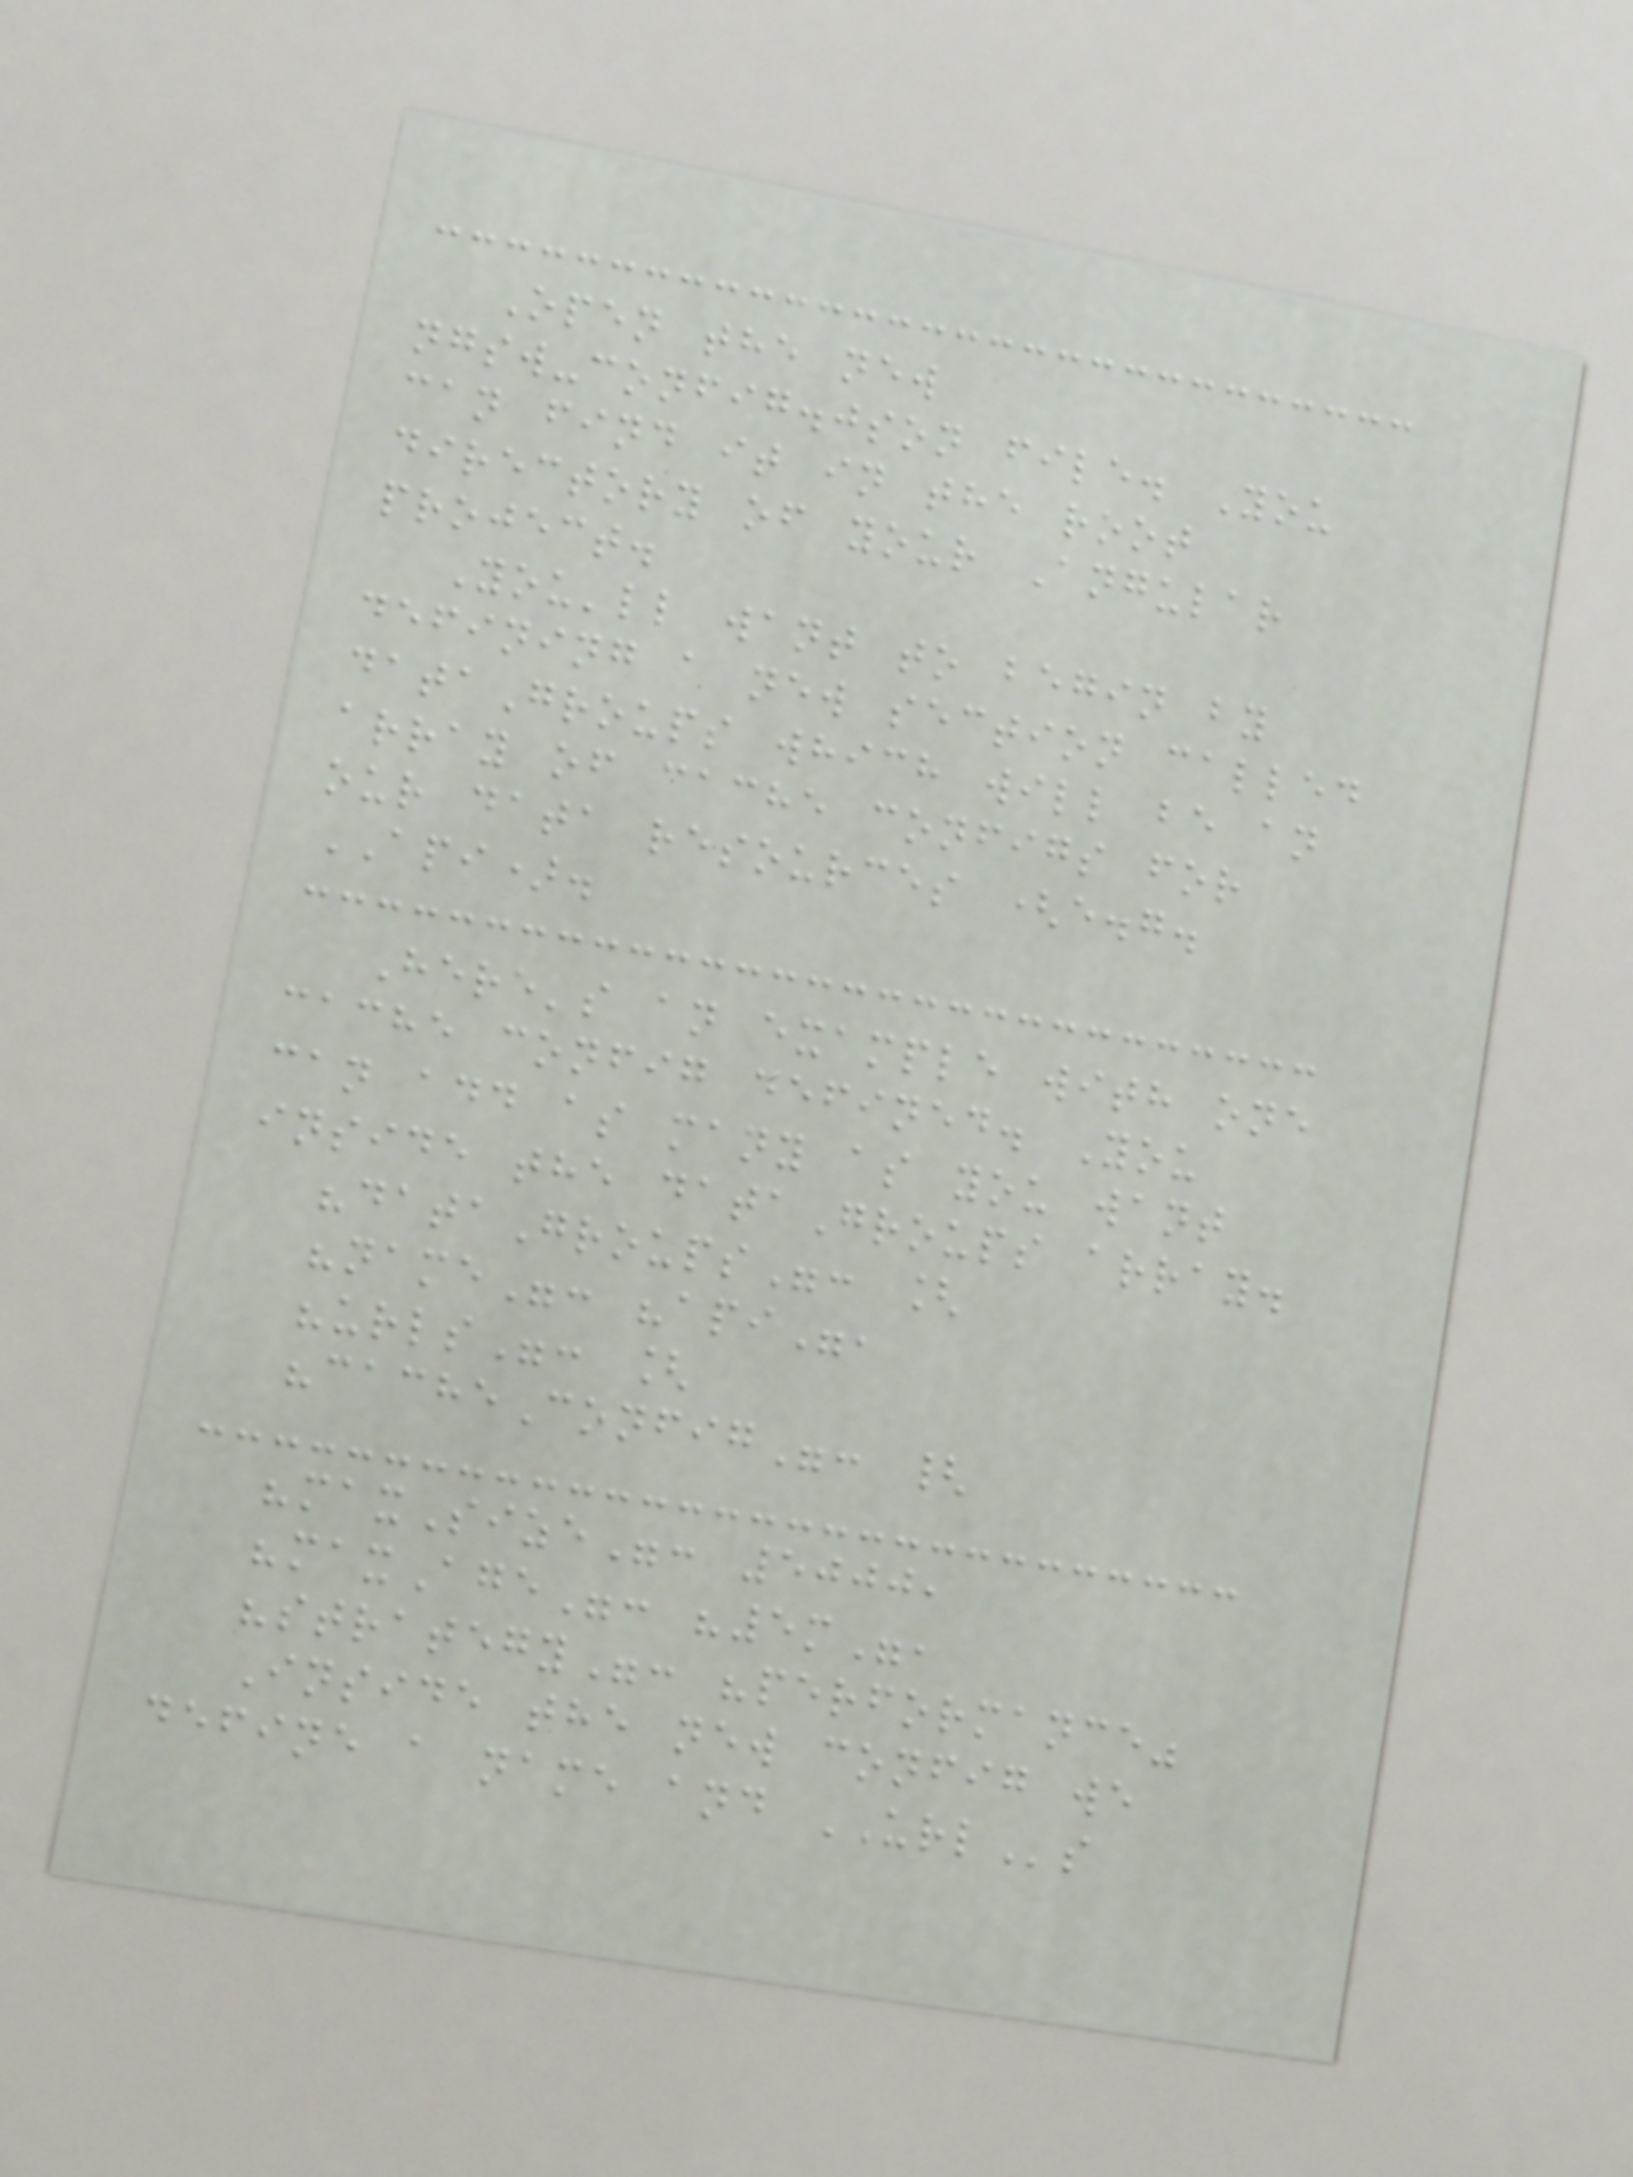Open the new
ngsw-config.json file. You
can find it in the root
directory of your Angular
project.
You'll want to begin by
defining a new section called
dataGroups which will be an
array of cache configs for
our data resources (e.g.
API).
Here's an example with one
cache config defined. You
can add as many as you want
inside the dataGroups array.
"dataGroups": [
"name": "api",
"urls": [
"cacheConfig": {
"maxSize": 5000,
"maxAge": "5m",
"strategy": "performance"
Inside the new config we
define a name and URLs
